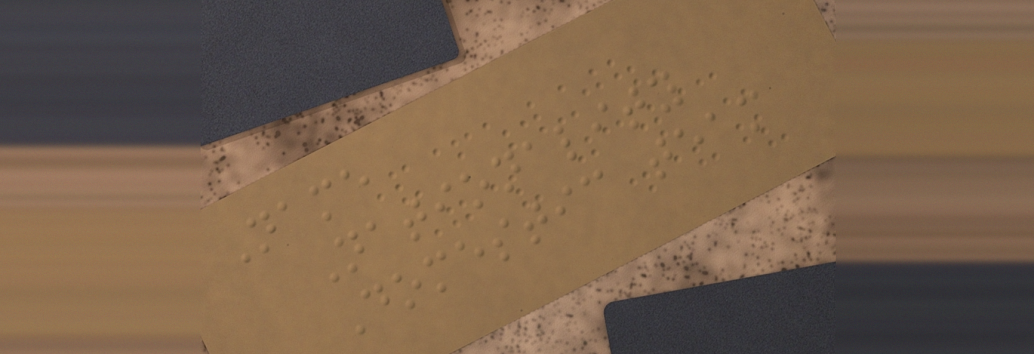Name
Nationality
Domestic team
